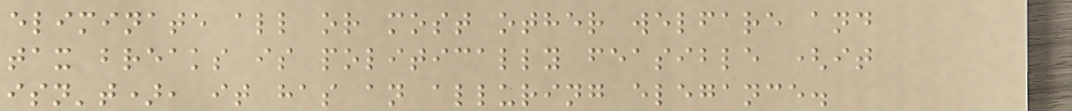eliminate all or most other welfare and
tax breaks is politically feasible (it
isn't), it has an alluring elegance.
